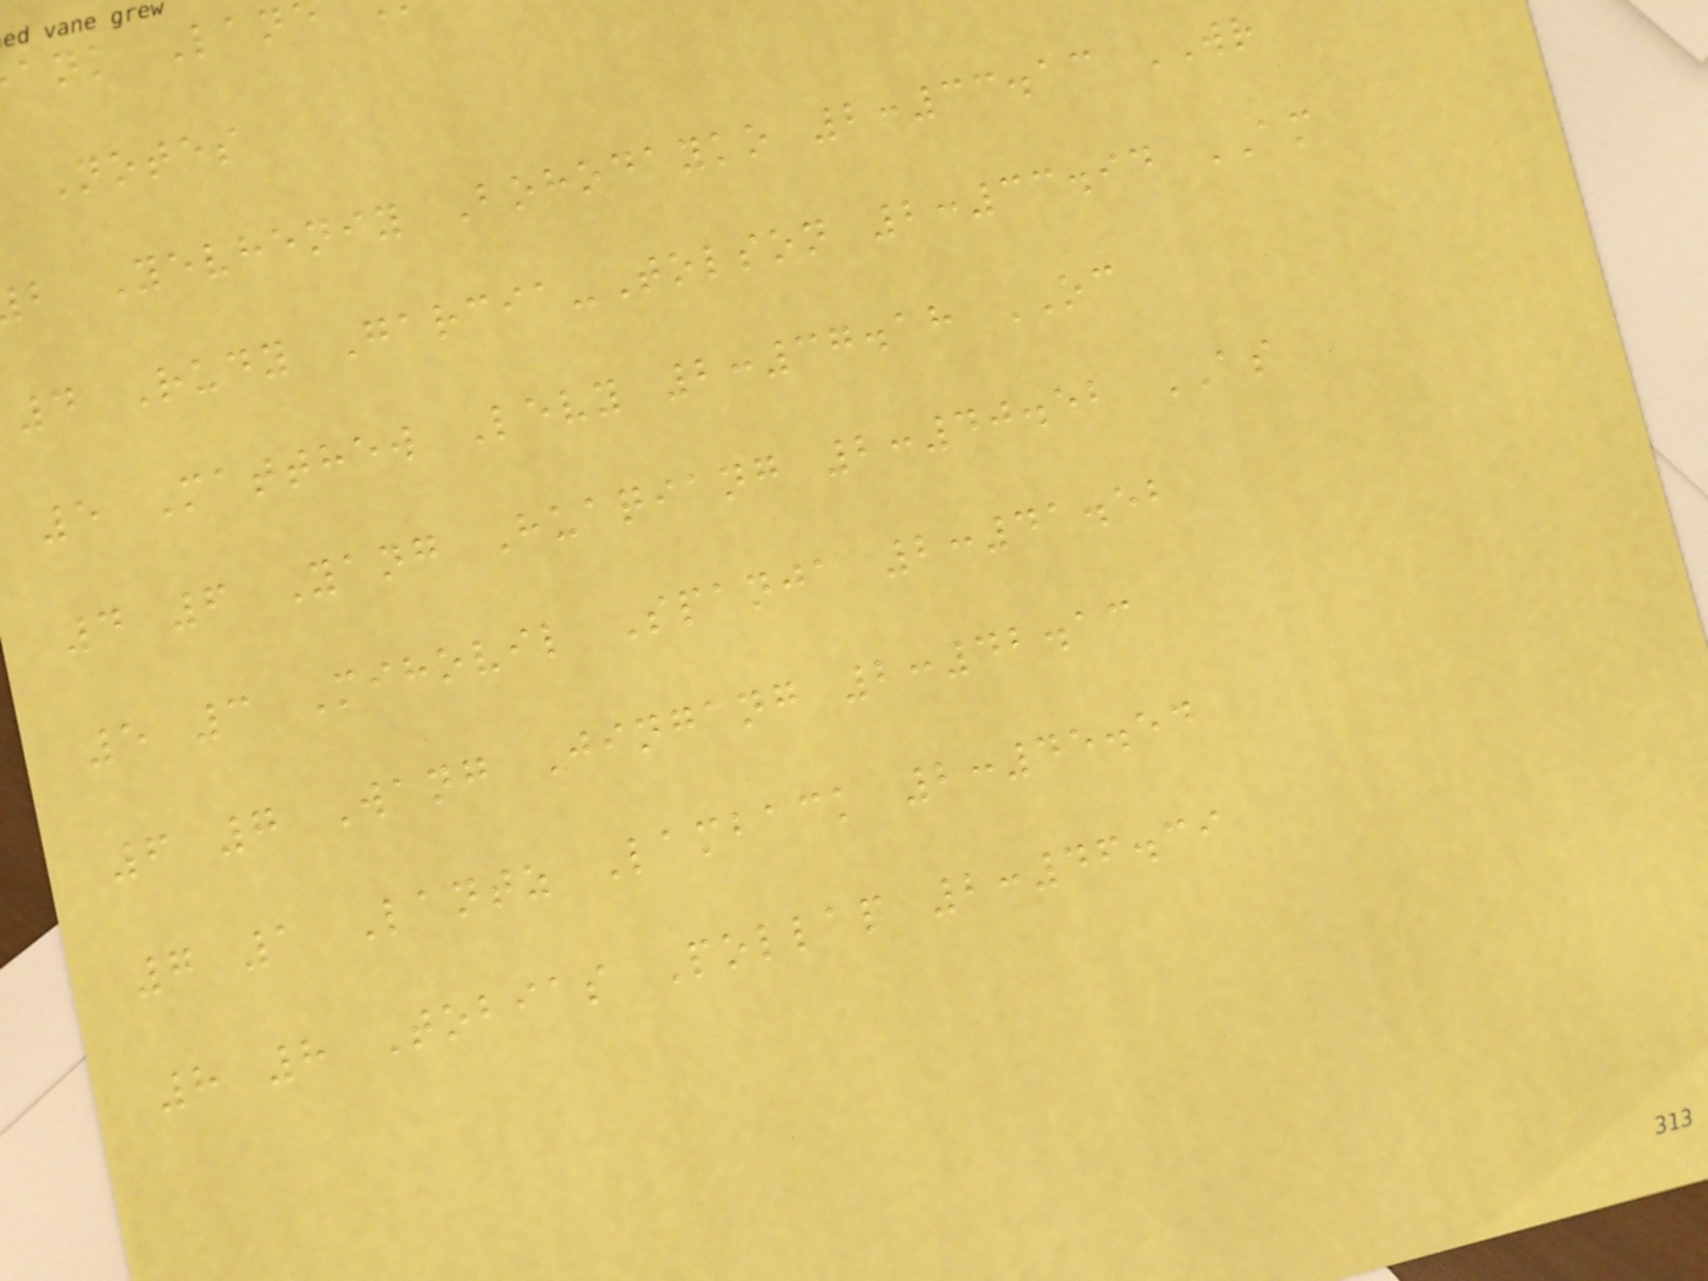Notes
b Yevheniy Bohodayko 2:33.13 WR
4 Rudy Garcia-Tolson 2:33.94 AM
5 Matthew Levy 2:37.18 OC
4 6 Yang Huaqiang 2:40.52 AS
5 3 Mihovil Spanja 2:41.52
6 7 Wang Jingang 2:42.13
7 1 Lantz Lamback 2:45.54
8 8 Tobias Pollap 2:46.39
